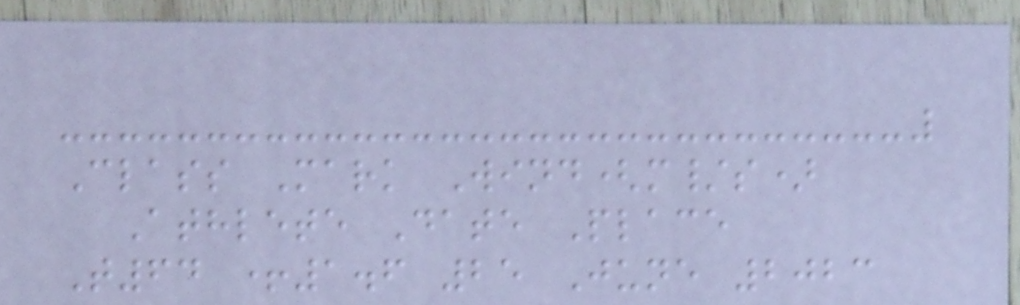Class Mark Wind(m/s)
Athlete Date Place
T64 +1.6 25 June 2023
